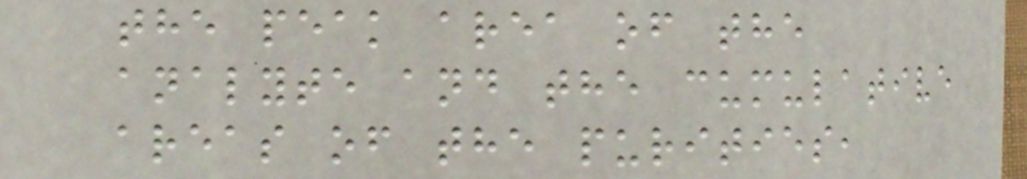the peak area of the
analyte and the cumulative
areas of the purities,
